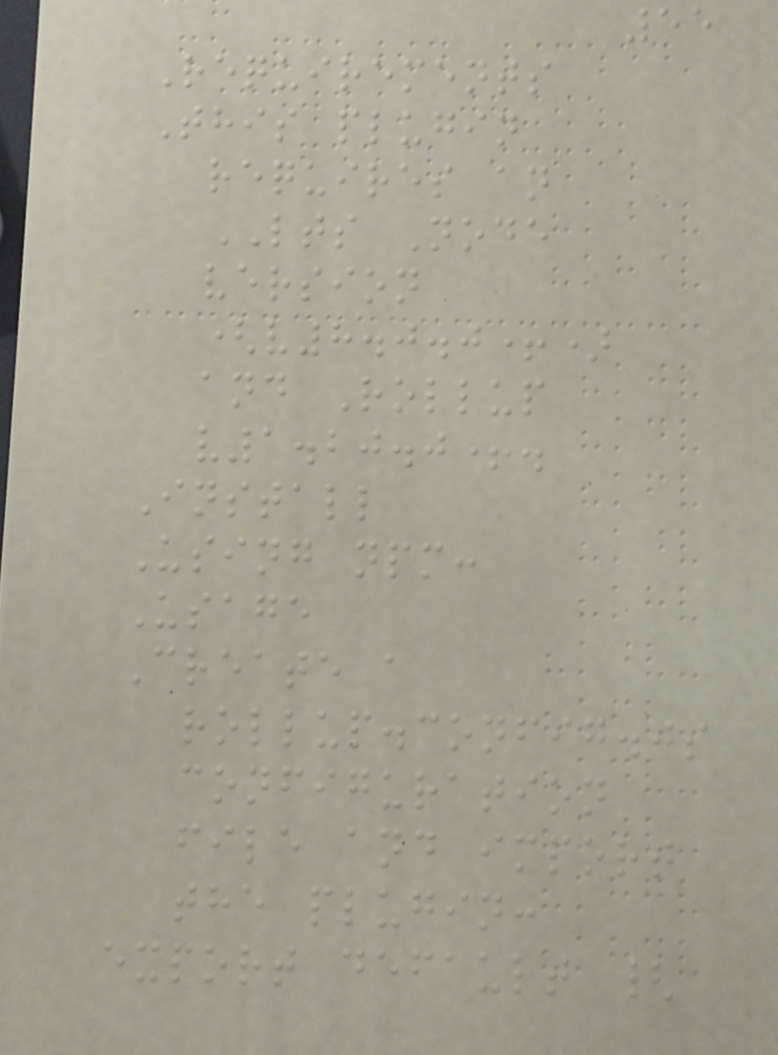55
Requirements
This plugin
requires an
LTS Node
version
(v8.0.0+)
and Rollup
v1.20.0+.
Install
Using npm:
Usage
Create a
rollup.config.js
configuration
file and import
the plugin:
export default {
